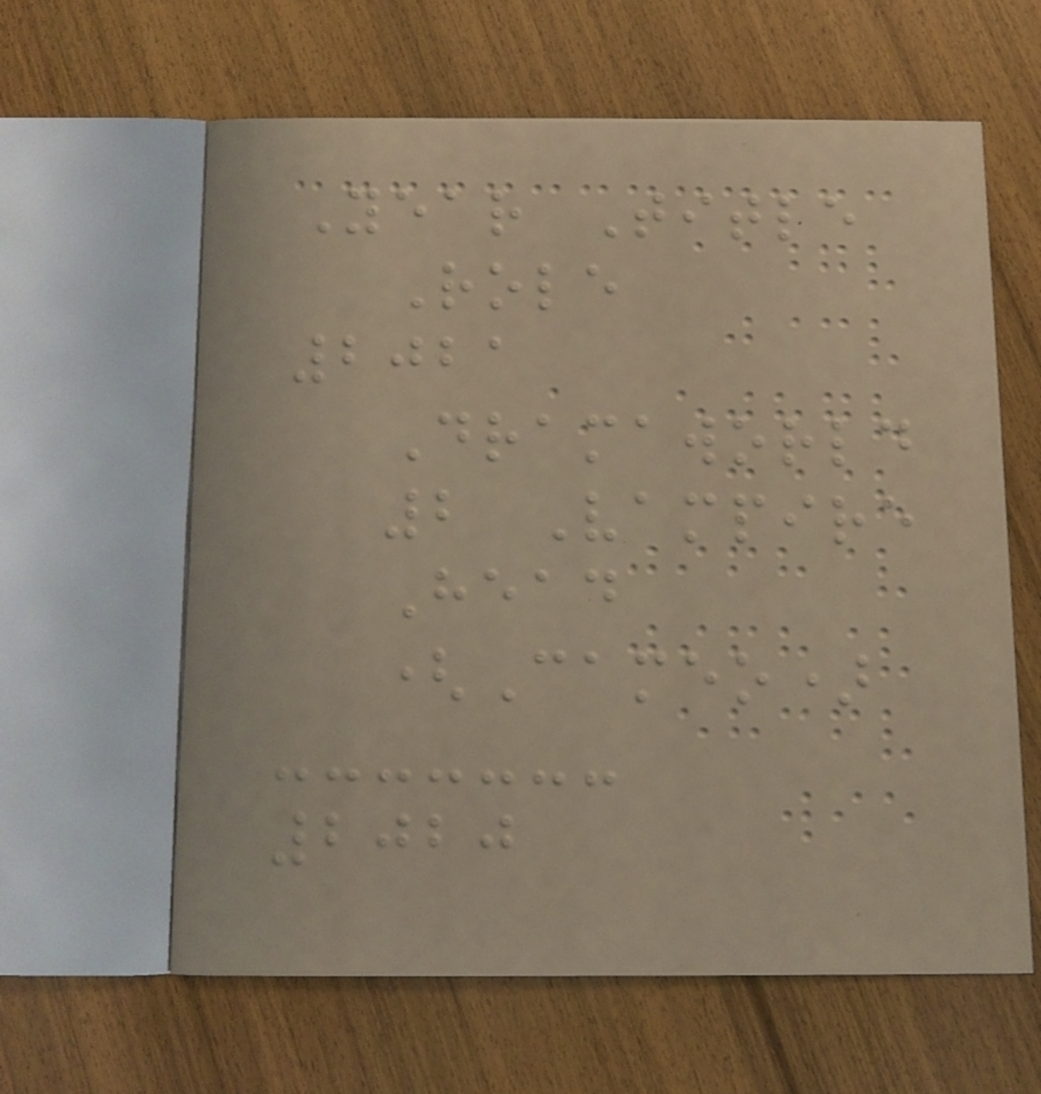Year Title
Role
2021
Dramaworld
2 Vampire
Head
(Cameo)
2020
